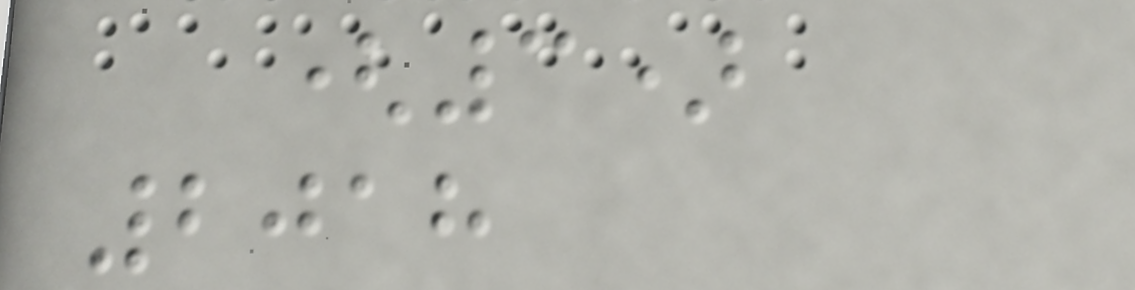(3)
2018
